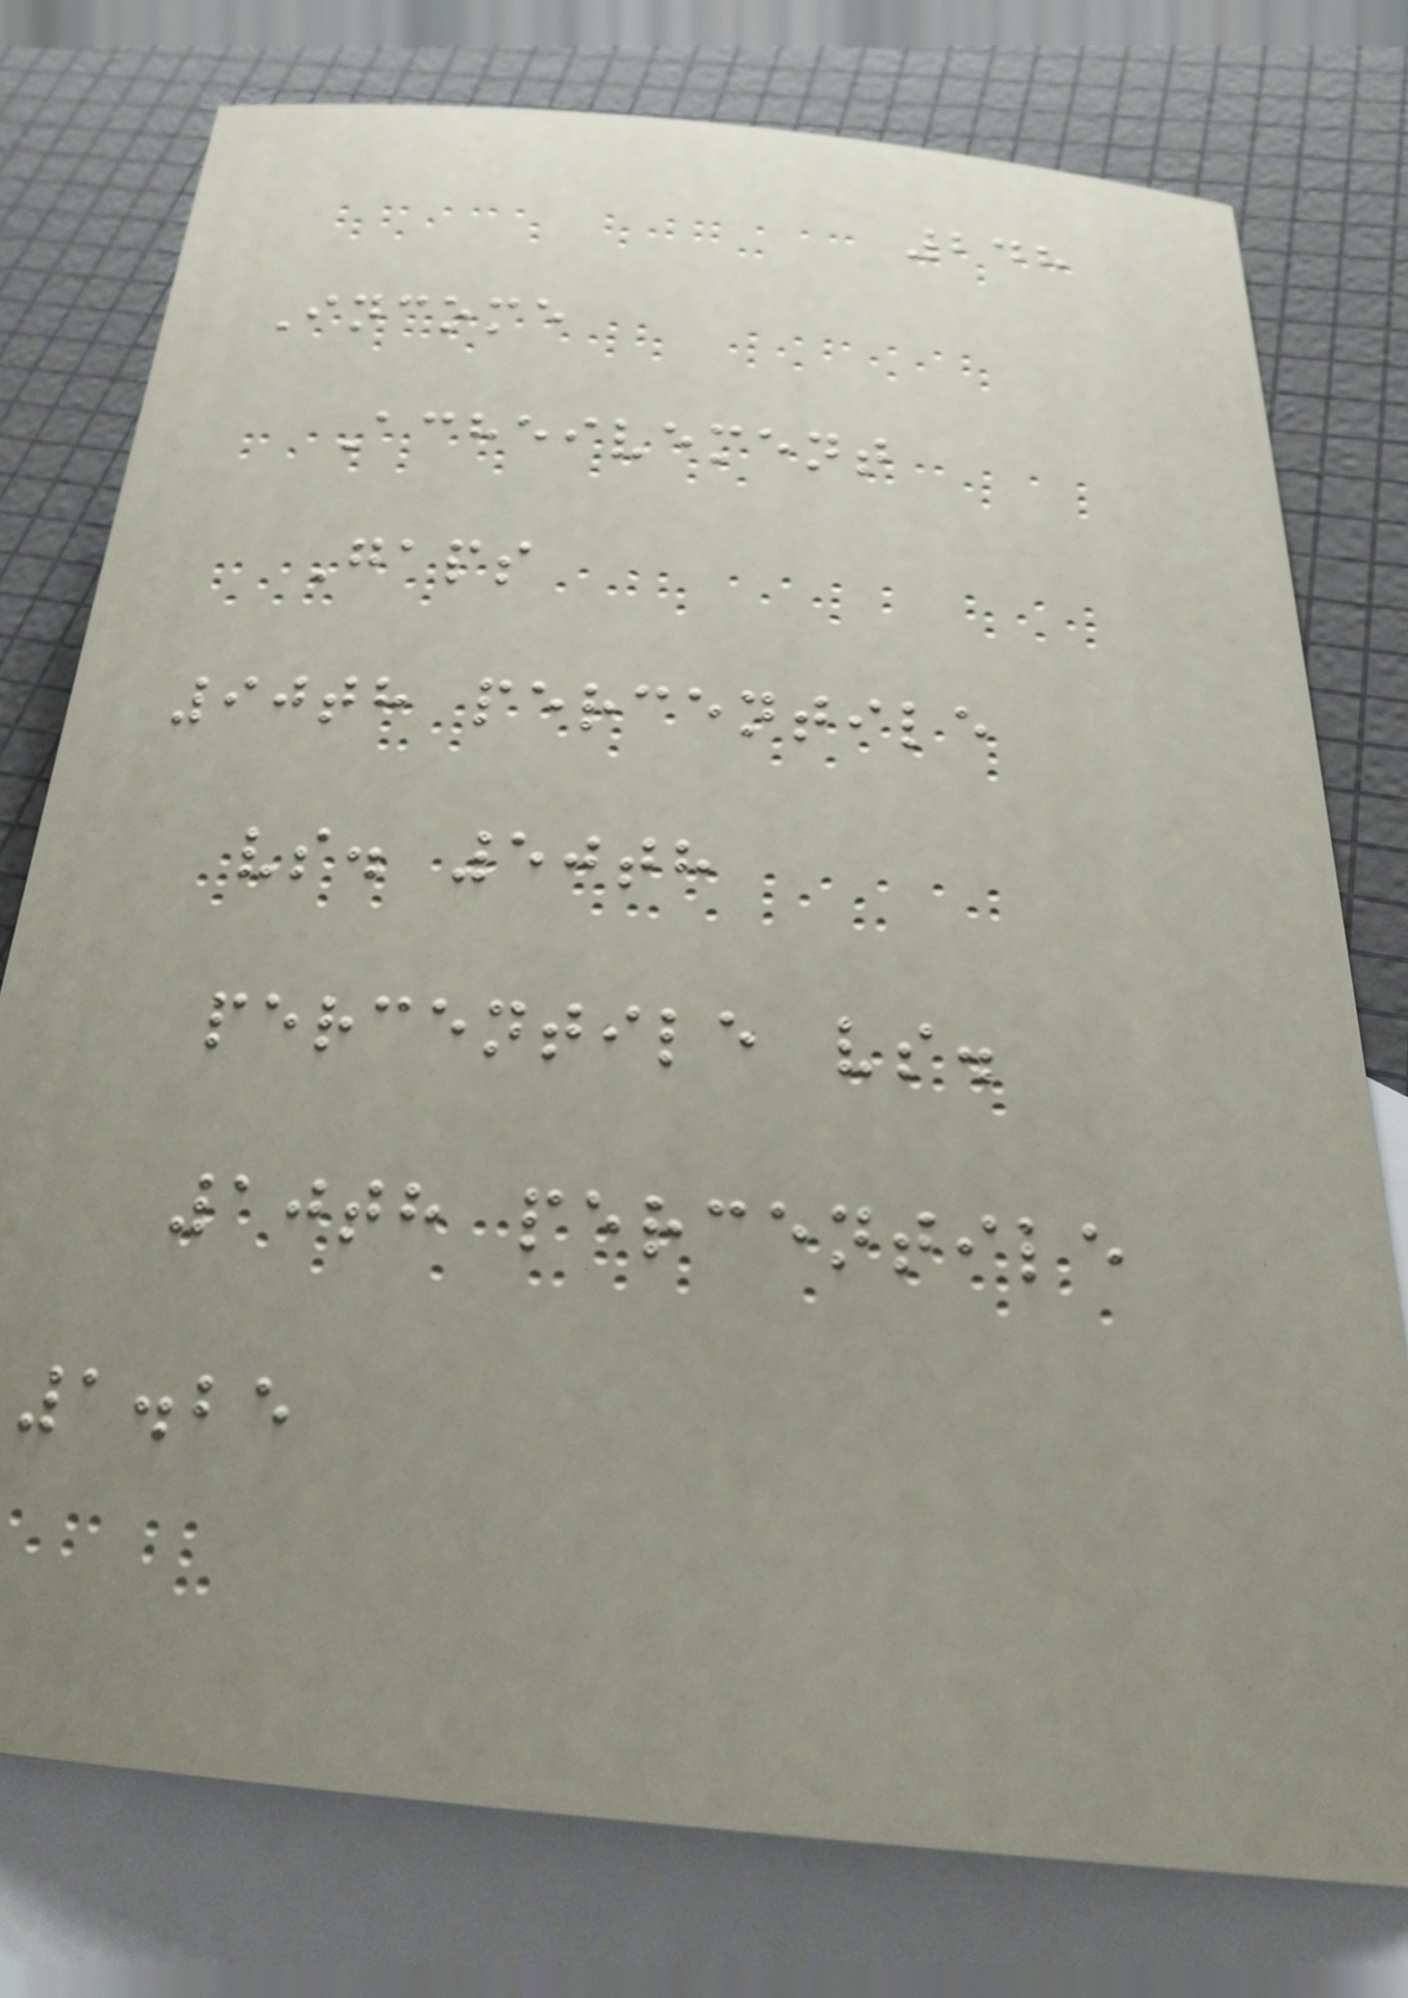248
Income
Acheivement
Gaps
90th percentile
vs. 50th
percentile vs.
10th percentile
1.25
